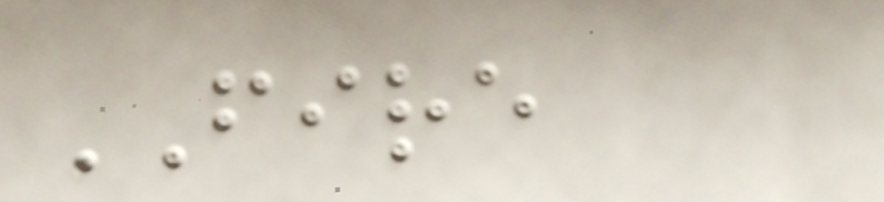FIRE
